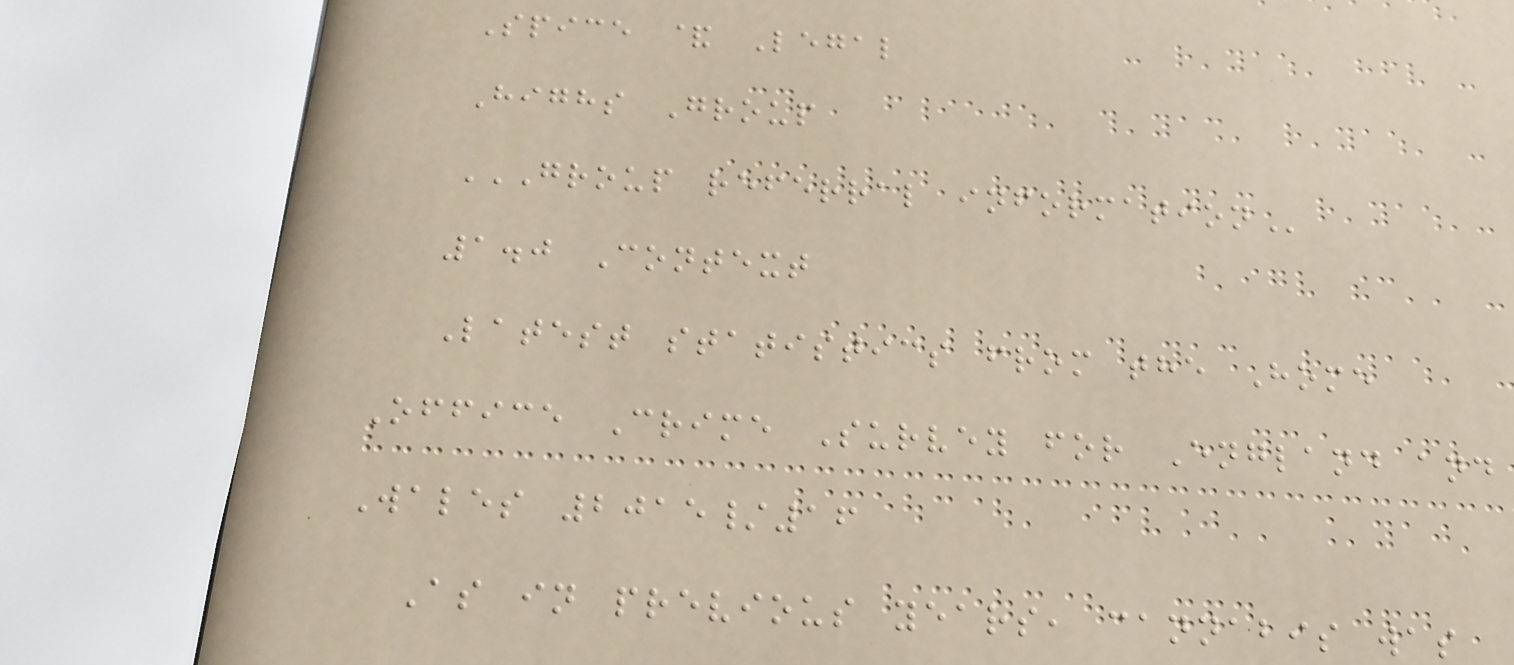Spice & Legal
Highs Group
GROUP REFERRAL INFORMATION
1.0 Context
Latest statistics from the Home
Office Crime Survey for England and
Wales 2015/16
As in previous years, cannabis was
